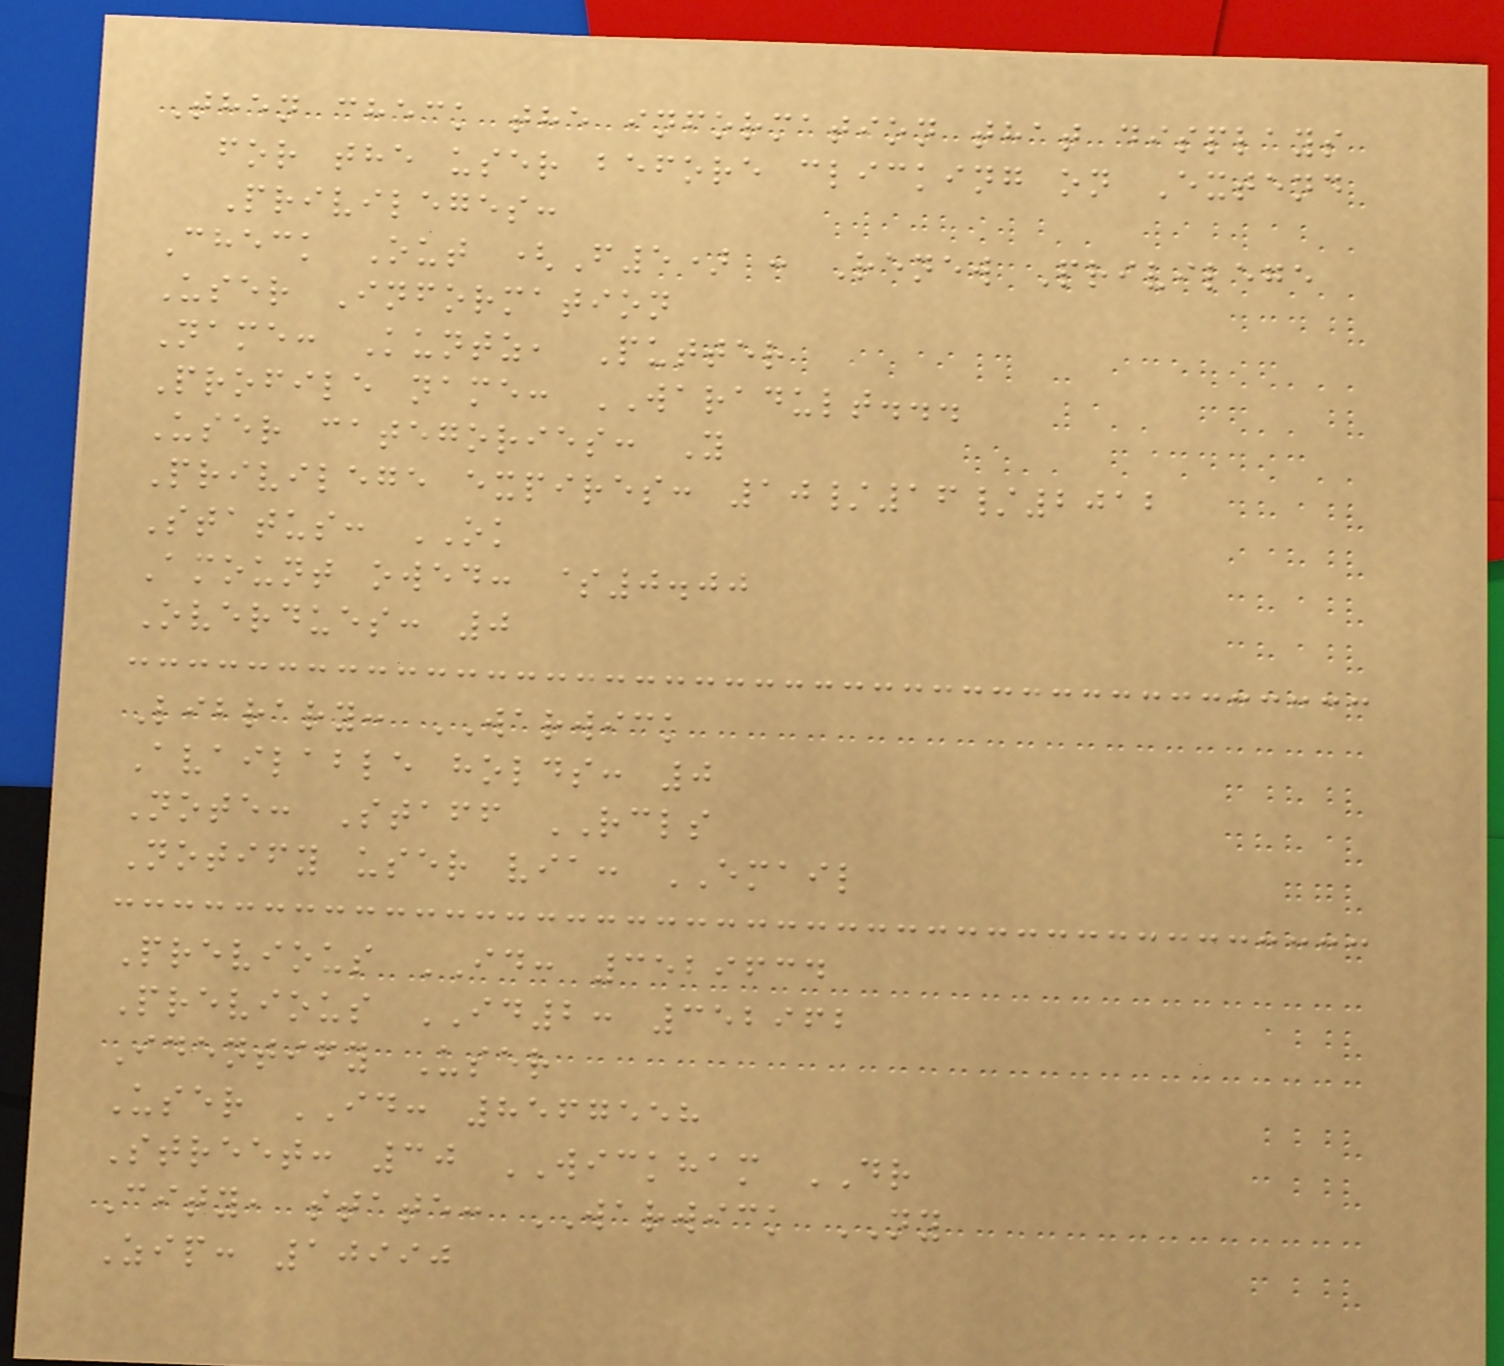Then check the information that displays
for the user before clicking on Extend
Privileges:
Check Out (F5) : Renew Privilege
User Information
Name: Kuntz, Putter
Profile name: WARADULT...
User categories: Y
Privilege expires: 10/16/2012
Status: OK
Amount owed: $0.00
Overdues: 0
Library: WARWICK
Available holds: 0
Note: Staff RCLS
Notify user via: EMAIL
Previous ID: 3529634
Previous ID2: 352962
Identify User
User ID: 8567558
Street: 30 WICKHAM DR
City, state: WARWICK NY
Zip: 10990
